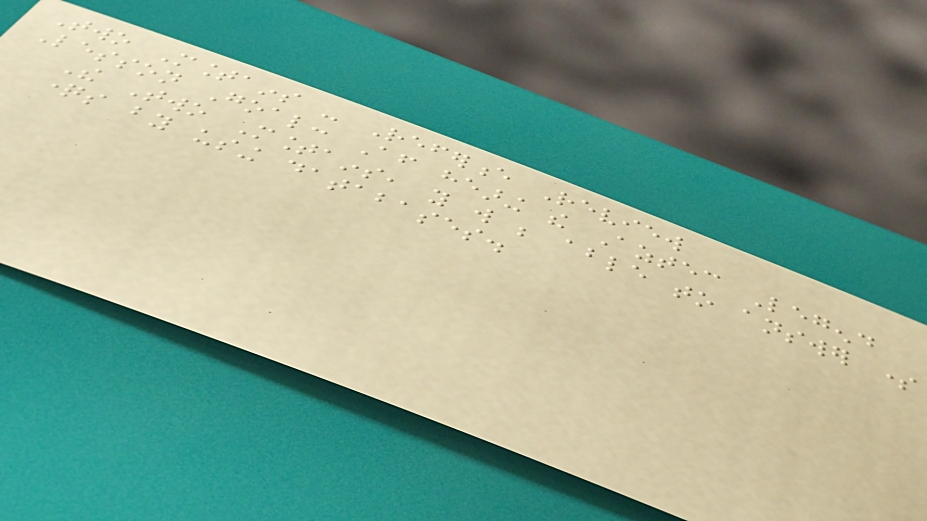Two Mountains - Reference Review
Lesson Goal: After hearing the Aztec Legend
The Two Mountains, you will be able to answer some
questions by using databases.
